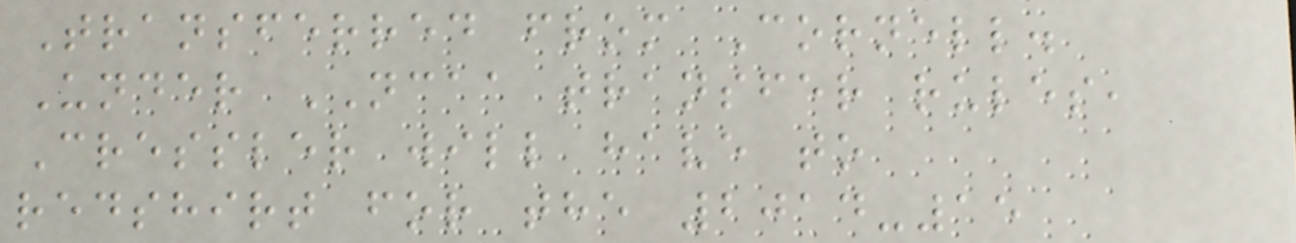Transferred from Cornell.
Under NCAA transfer rules,
Cressler will have to
redshirt for the 2014-15
